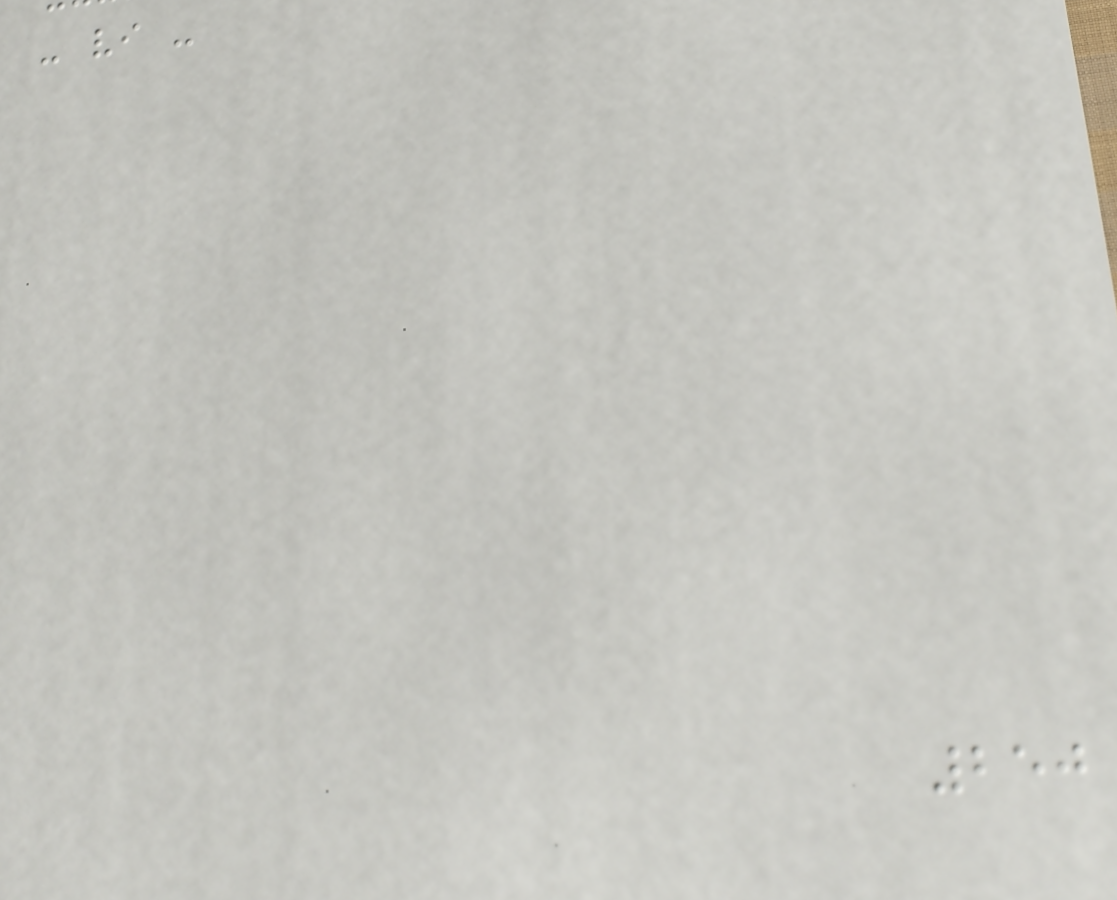- vi -
250
